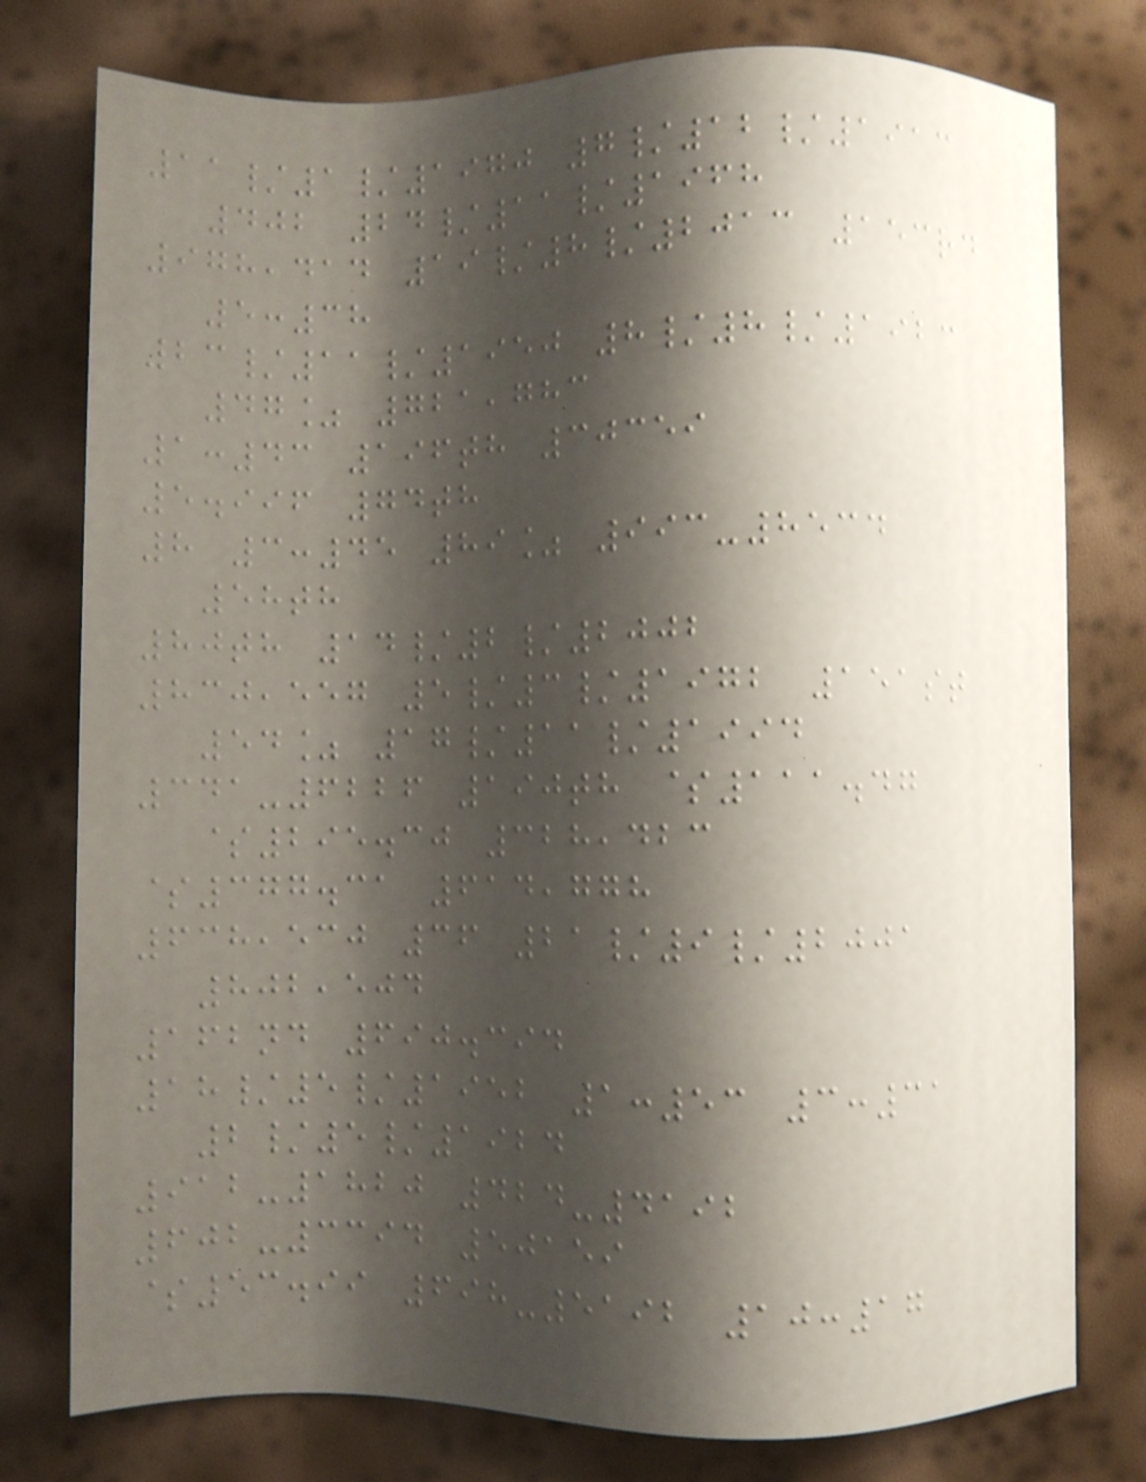11/1/1970 7/12/1913
402 24/11/1968
978,414 19/8/2013 153rd
5:38
23/11/1950 8/8/1923
47% 721,783
1:43 196th 30359
5.996 74th
8 3:45 89% 993-8534
58th
80th 14/2/2002
830,557 5/3/1972 151st
54% 17/11/1994
341-6226 190th $111.47
$295.30 328,423
$377.31 614,778
638,530 36 21/9/2001
802,504
162nd 690.394
18/5/1952 1:53 3:31
2/5/1924
912-1820 424-4192
602-3394 50159
$53.99 698-5192 10:17
